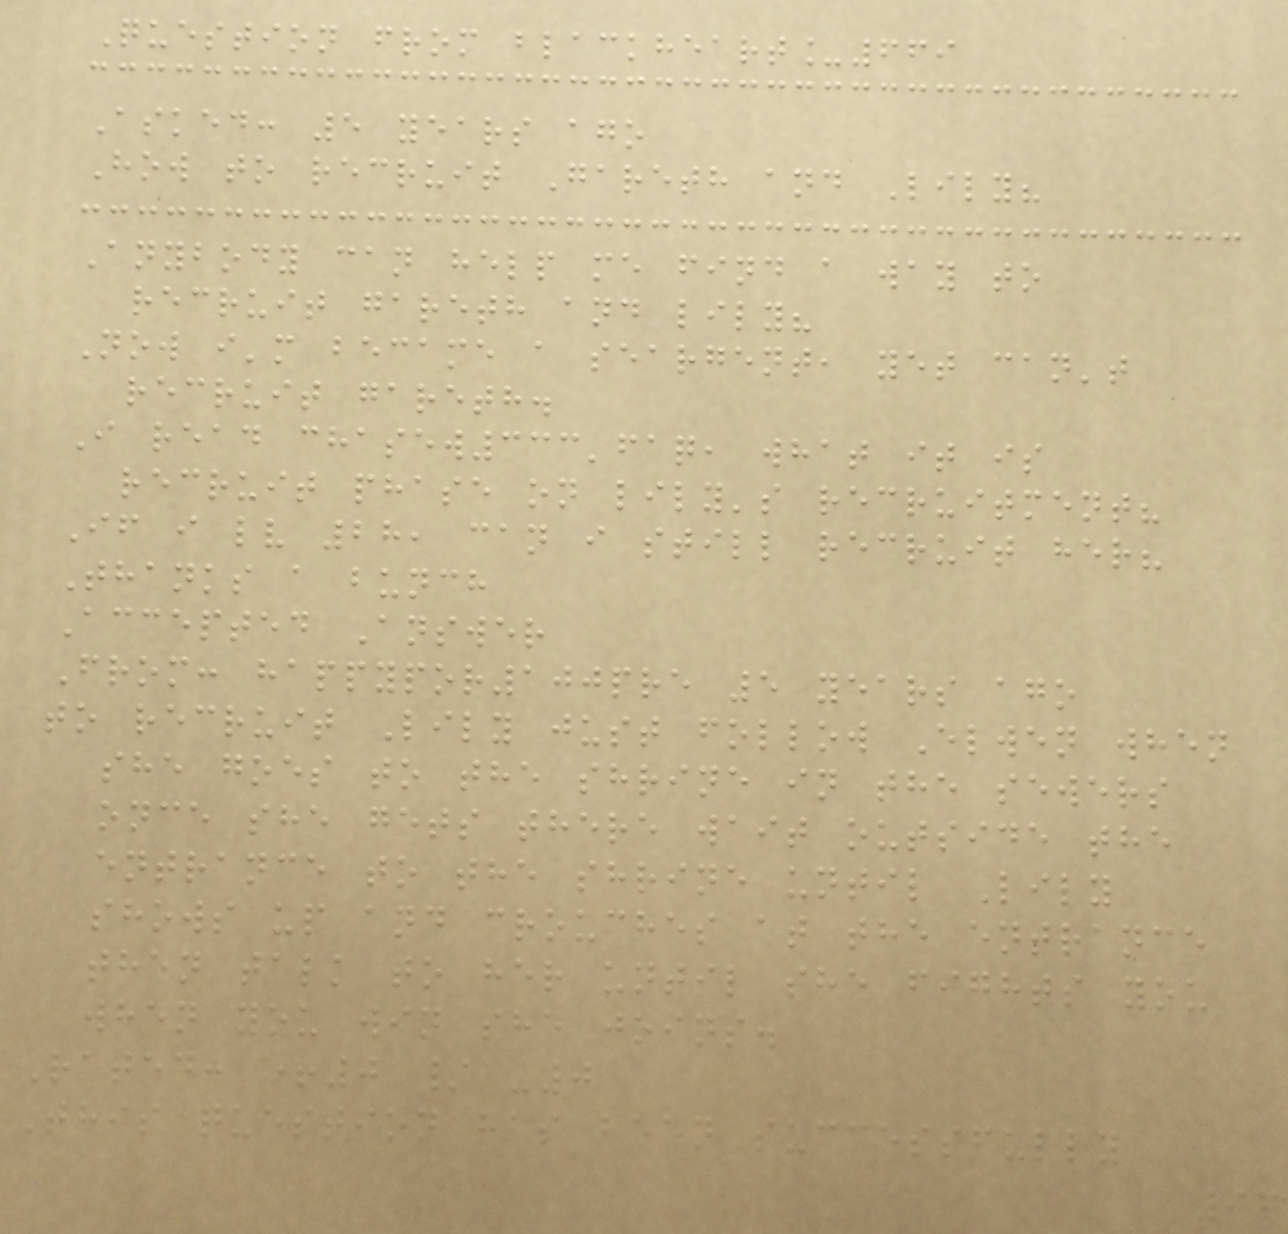Question from blackheart_669
Asked: 5 years ago
How to recruit Gareth and Lily?
Anybody can help me find a way to
recruit gareth and lily?
Now i'm became a seargent, yet can't
recruit gareth.
I read chasew333'faq, what it is
recruit phase on lily's recruitment?
If i lv 28, can i still recruit her?
Thanks a bunch
Accepted Answer
From: happypor100pre 5 years ago
to recruit Lily just follow Elwen when
she goes to the shrine in the sewers
once she gets there wait outside the
entrance to the shrine until Lily
shows up and crouches at the entrance
then talk to her until she fights you
when you win she joins.
Rated: +0 / -0
This question has been successfully
96
